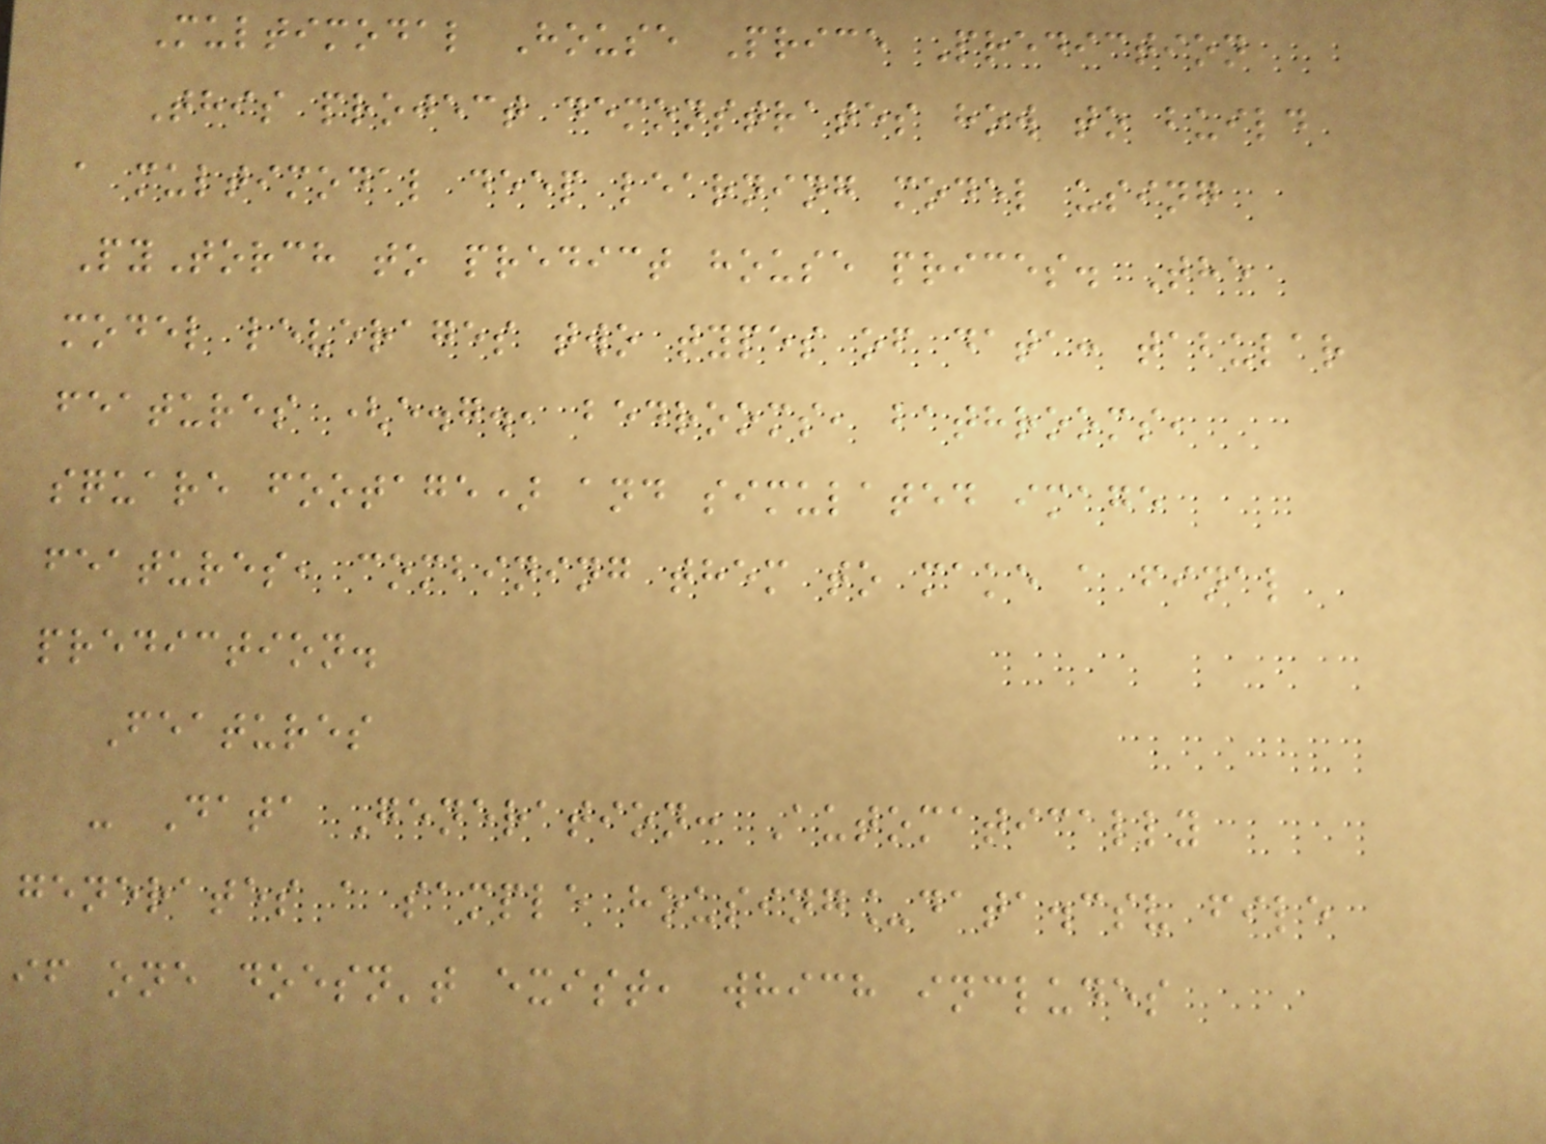Multimodal House Price Prediction
This project demonstrates how to build
a multimodal deep learning model using
PyTorch to predict house prices. The
model leverages two types of data: tabular
features (e.g., bedrooms, bathrooms,
square footage) and simulated image
features, combining them to make a final
prediction.
Features
- Data Generation: Automatically
generates a sample housing_data.csv file
if one doesn't exist, which includes
